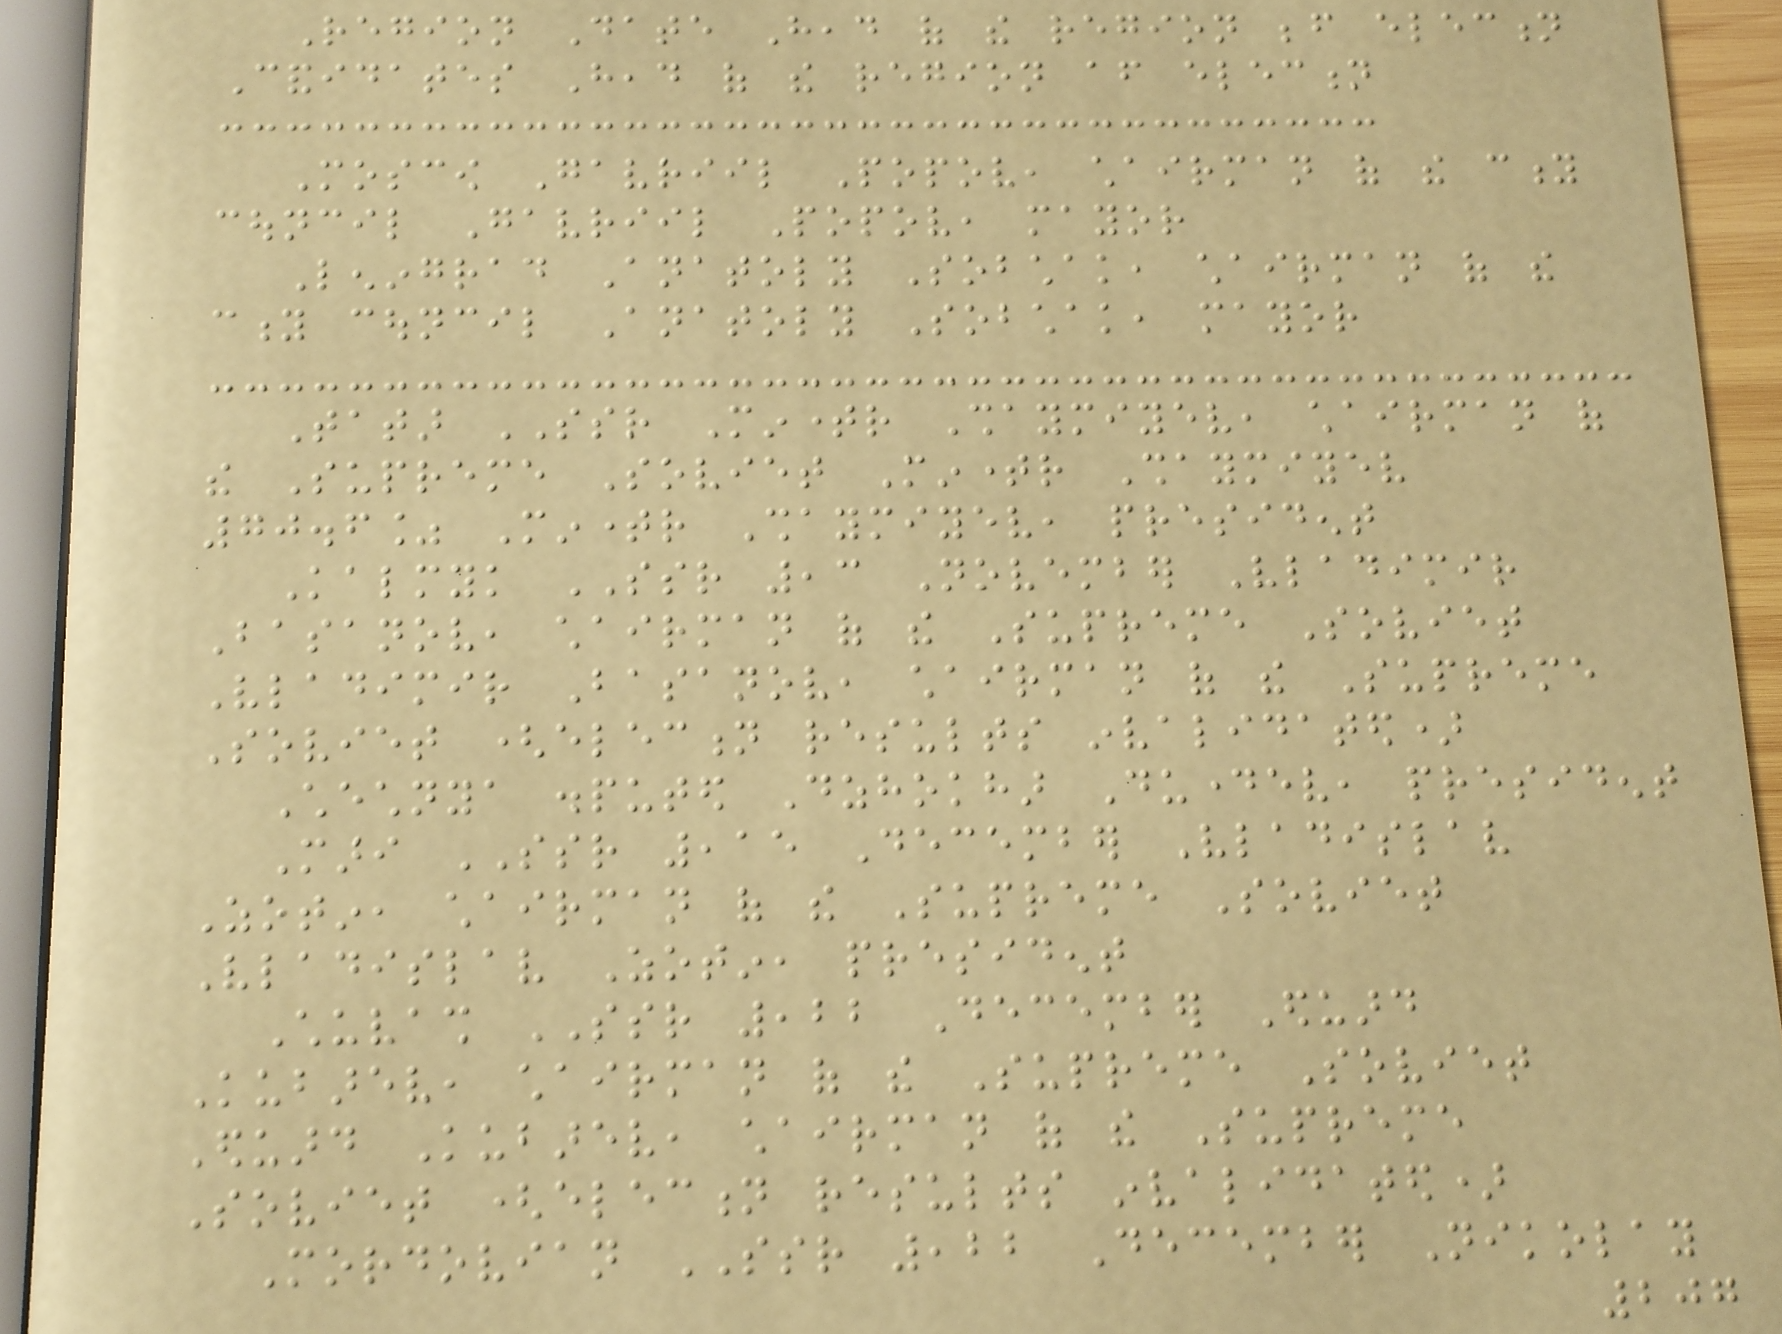Region Date Head of the region before election
Candidates Head of the region after election
Moscow Gavriil Popov, chairman of the city
council Gavriil Popov, mayor
Leningrad Anatoly Sobchak, chairman of the
city council Anatoly Sobchak, mayor
Tatar SSR Mintimer Shaymiyev, chairman of
the Supreme Soviet Mintimer Shaymiyev
70.6% Mintimer Shaymiyev, president
Kalmyk SSR ,3 November Vladimir
Basanov, chairman of the Supreme Soviet
Vladimir Basanov, chairman of the Supreme
Soviet (election results invalidated)
Chechnya disputed Dzhokhar Dudayev, president
Mari SSR ,15 December Vladislav
Zotin, chairman of the Supreme Soviet
Vladislav Zotin, president
Chuvash SSR ,22 December Eduard
Kubarev, chairman of the Supreme Soviet
Eduard Kubarev, chairman of the Supreme
Soviet (election results invalidated)
Mordovian SSR ,22 December Nikolay
207
